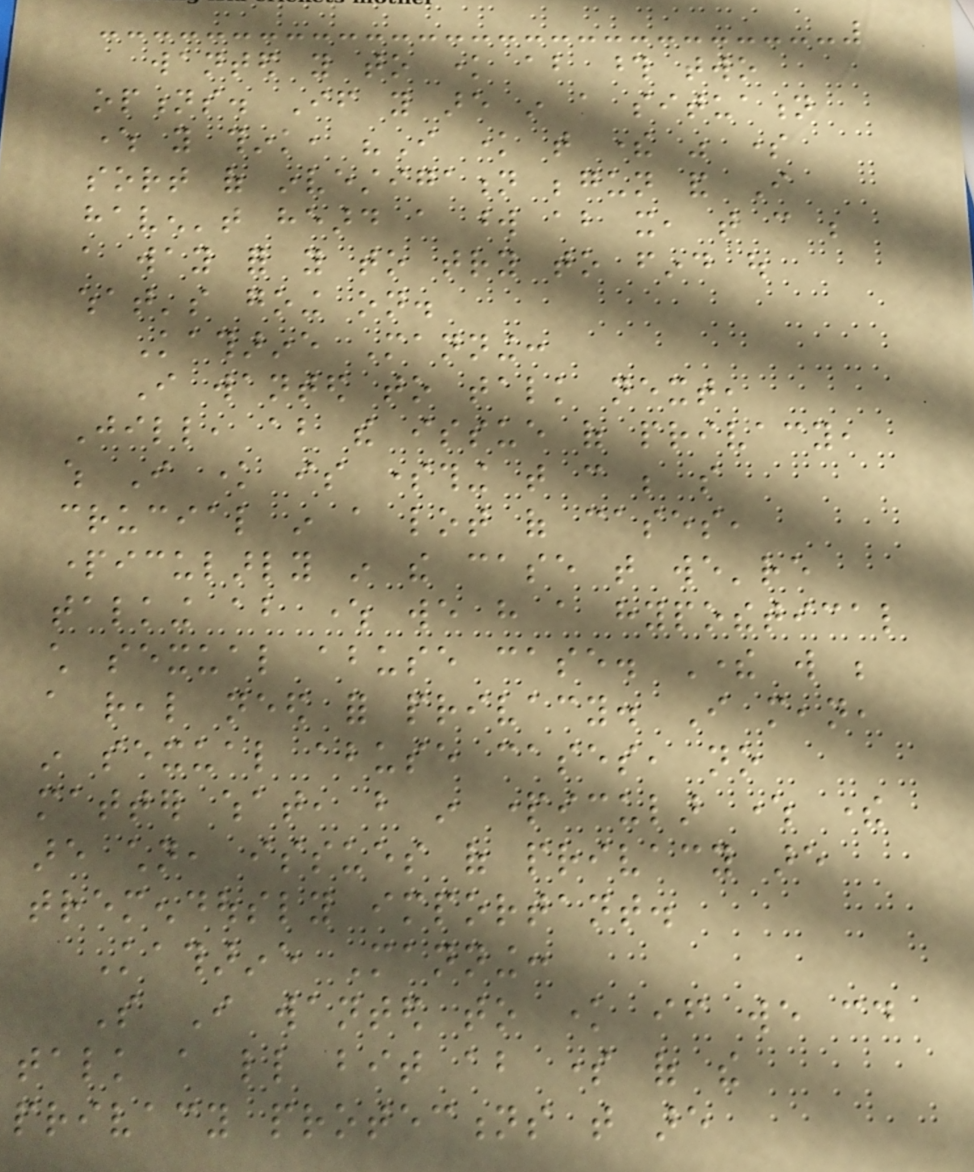wanted you to know about those two
options. If you are in a situation
where you think, "I know that there was some
sort of investigation begun and I
haven't heard a word about it, that can be
a way for you to try to find out
what's going on.
Katharine Manning:
I wanted to talk next,
Jill, about the issue of privacy,
which I know is something that can be so
crucial in a lot of cases,
particularly in the case that we're
talking about where we have a hypothetical
child sexual abuse case. There will be
a real need for privacy. I mean,
in sexual abuse cases, no
matter what, but in particular where there
are children, issues of privacy are
tremendously important.
Katharine Manning:
So I wanted to know if we could
talk a little bit about some of the
privacy protections that are
